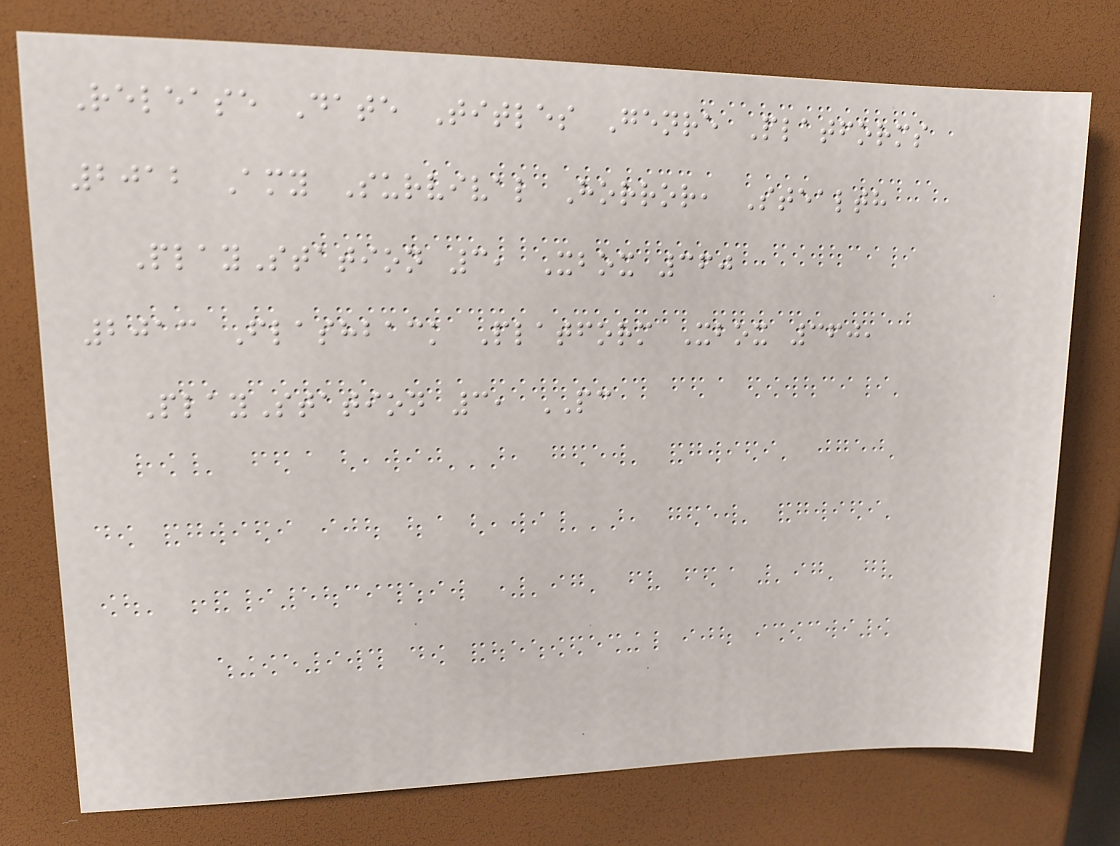Release Date Titles Genre Platforms
2012 Amy Survival Horror, Stealth
PlayStation 3, Xbox 360
2013 Flashback Platform Xbox 360,
PlayStation 3, PC
